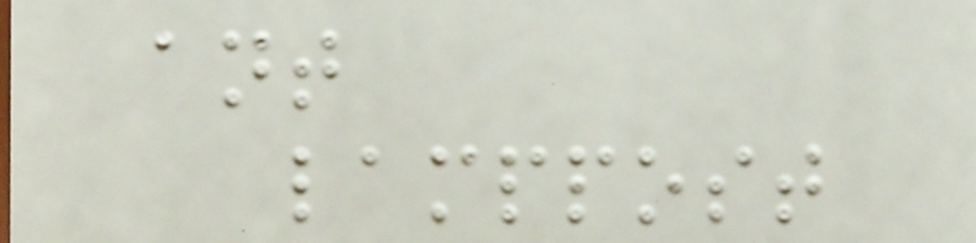ant
lamppost
